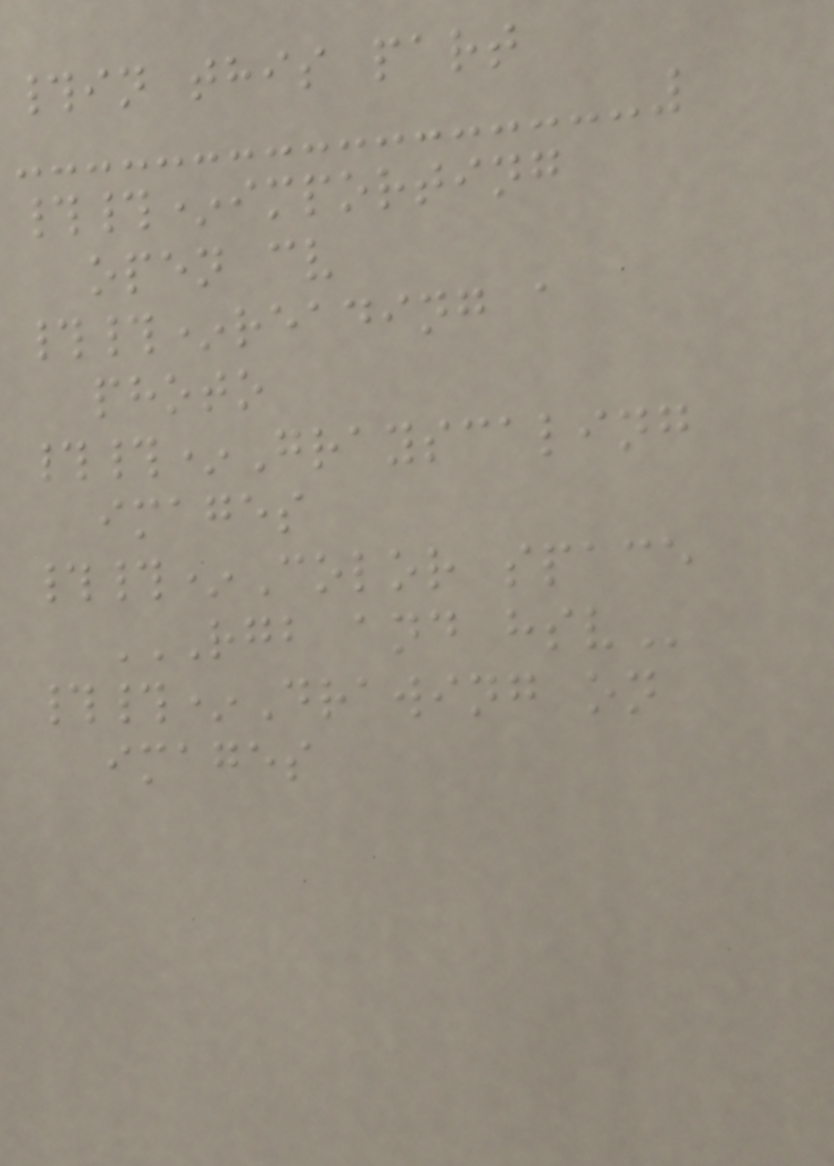#in this part
##*importing
open cv
##*reading a
photo
##*Grayscaling
images
##*Color space
RGB AND HSV
##*Drawing on
images
